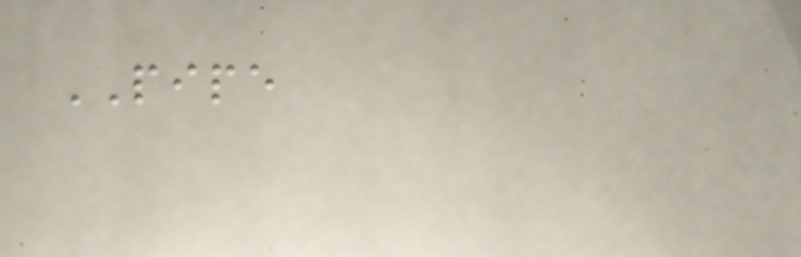PIPE
